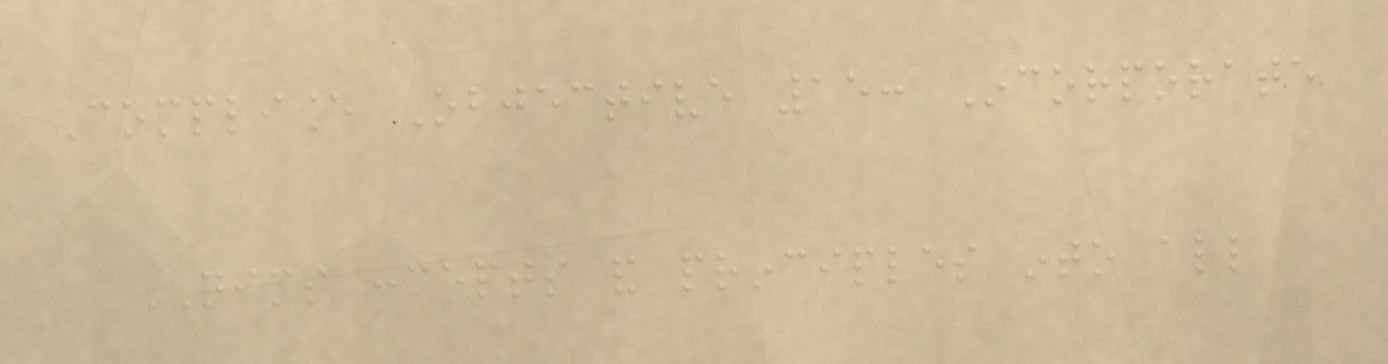Compliance Objective 15: Incorporate
NIMS concepts and principles into all
